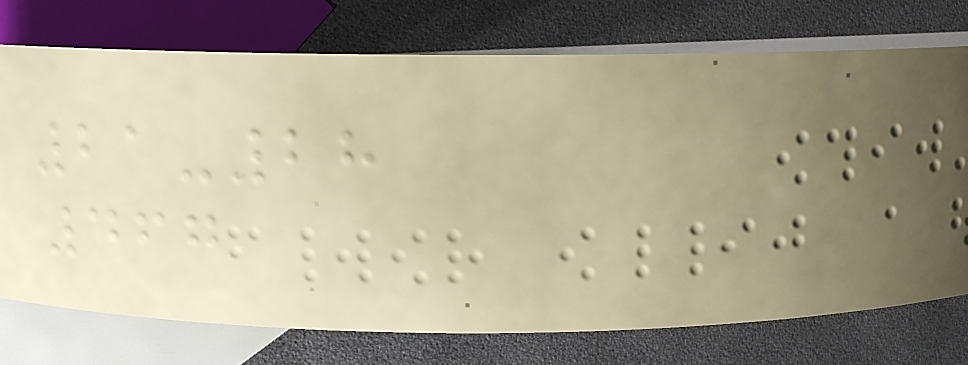21-28
467
